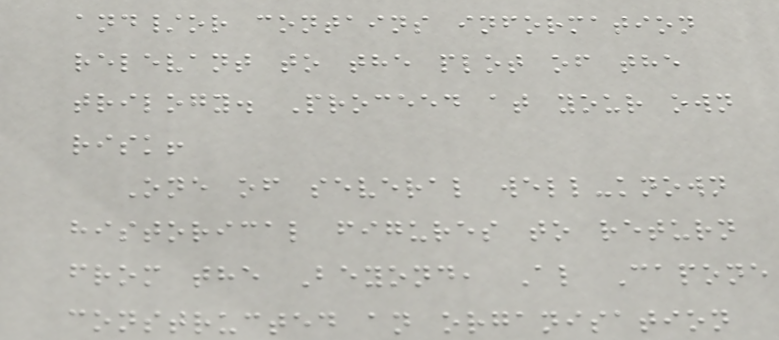and/or contains information
relevant to the plot of the
trilogy. Proceed at your own
risk!
One of several well-known
historical figures to return
from the Beyond, Al Capone
constructed an organisation
